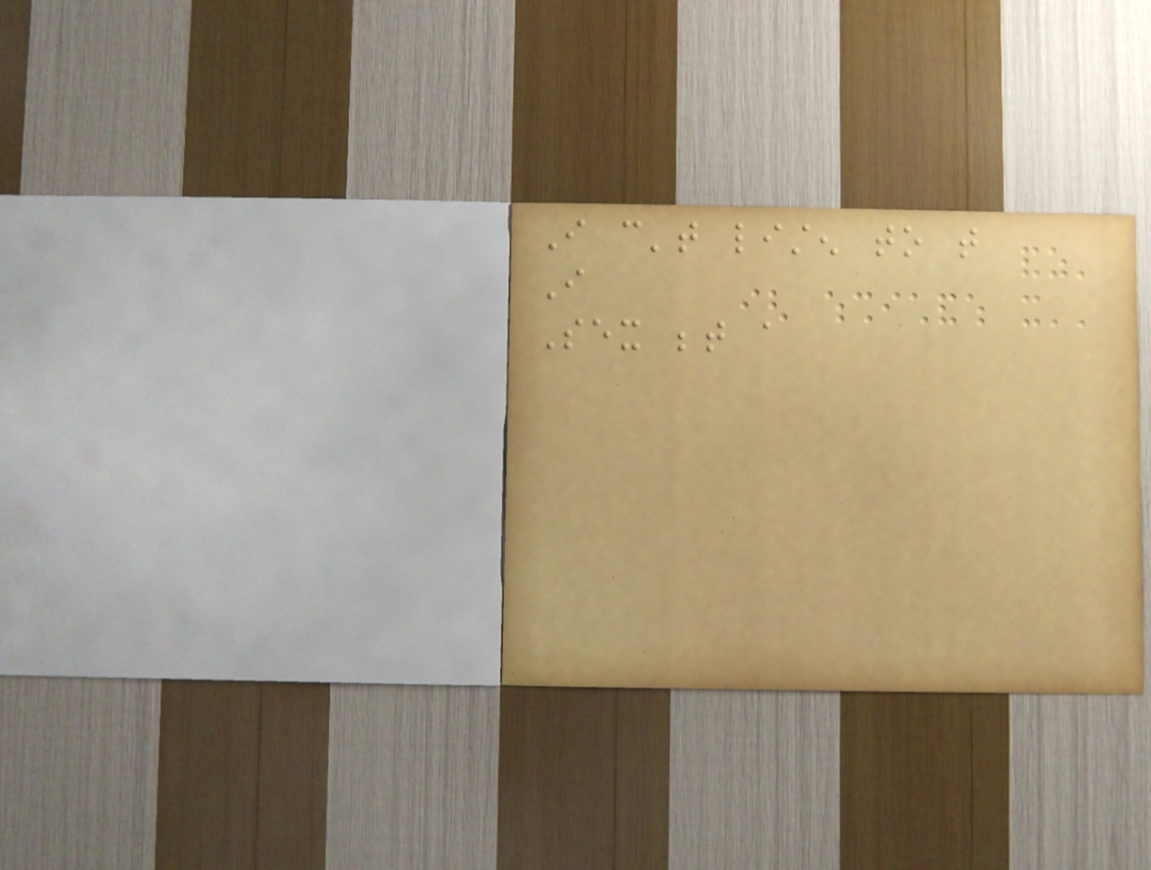I can't listen to that
I
Sex between a
